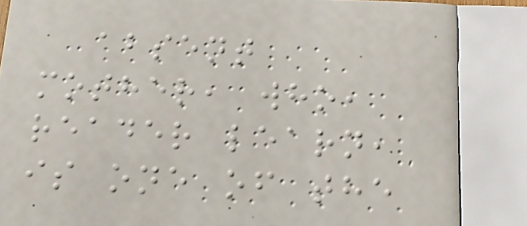absent
mother, who,
reader learn,
is one of the
